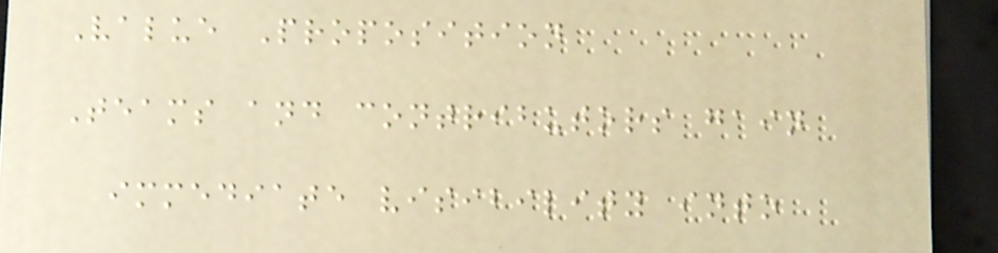Value Proposition
Teams and contributors gain
immediate visibility into
